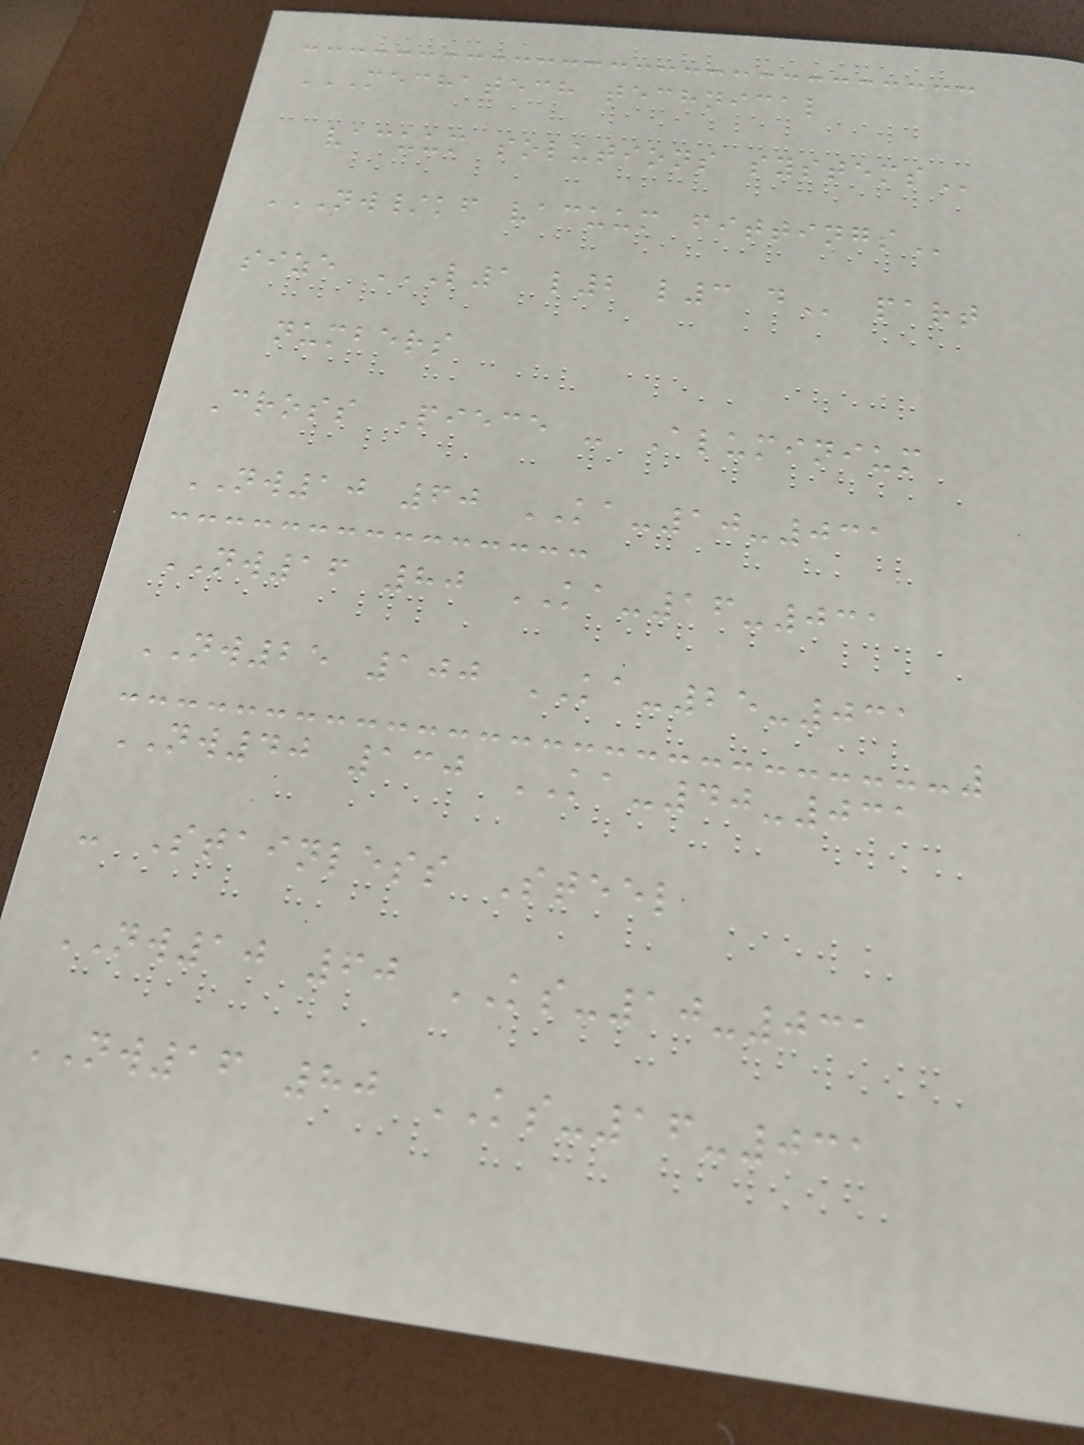MECHATECH TECHNICAL
VACUUM SOLUTIONS SYSTEMS
NW/KF VACUUM FITTINGS
size L1 L2 L3 D part
numbers
Cross Piece - Aluminium
NW10 60 KA-10-031
NW16 80 KA-16-031
NW25 100 KA-25-031
NW40 130 KA-40-031
- Stainless Steel
NW10 60 KS-10-031
NW16 80 KS-16-031
